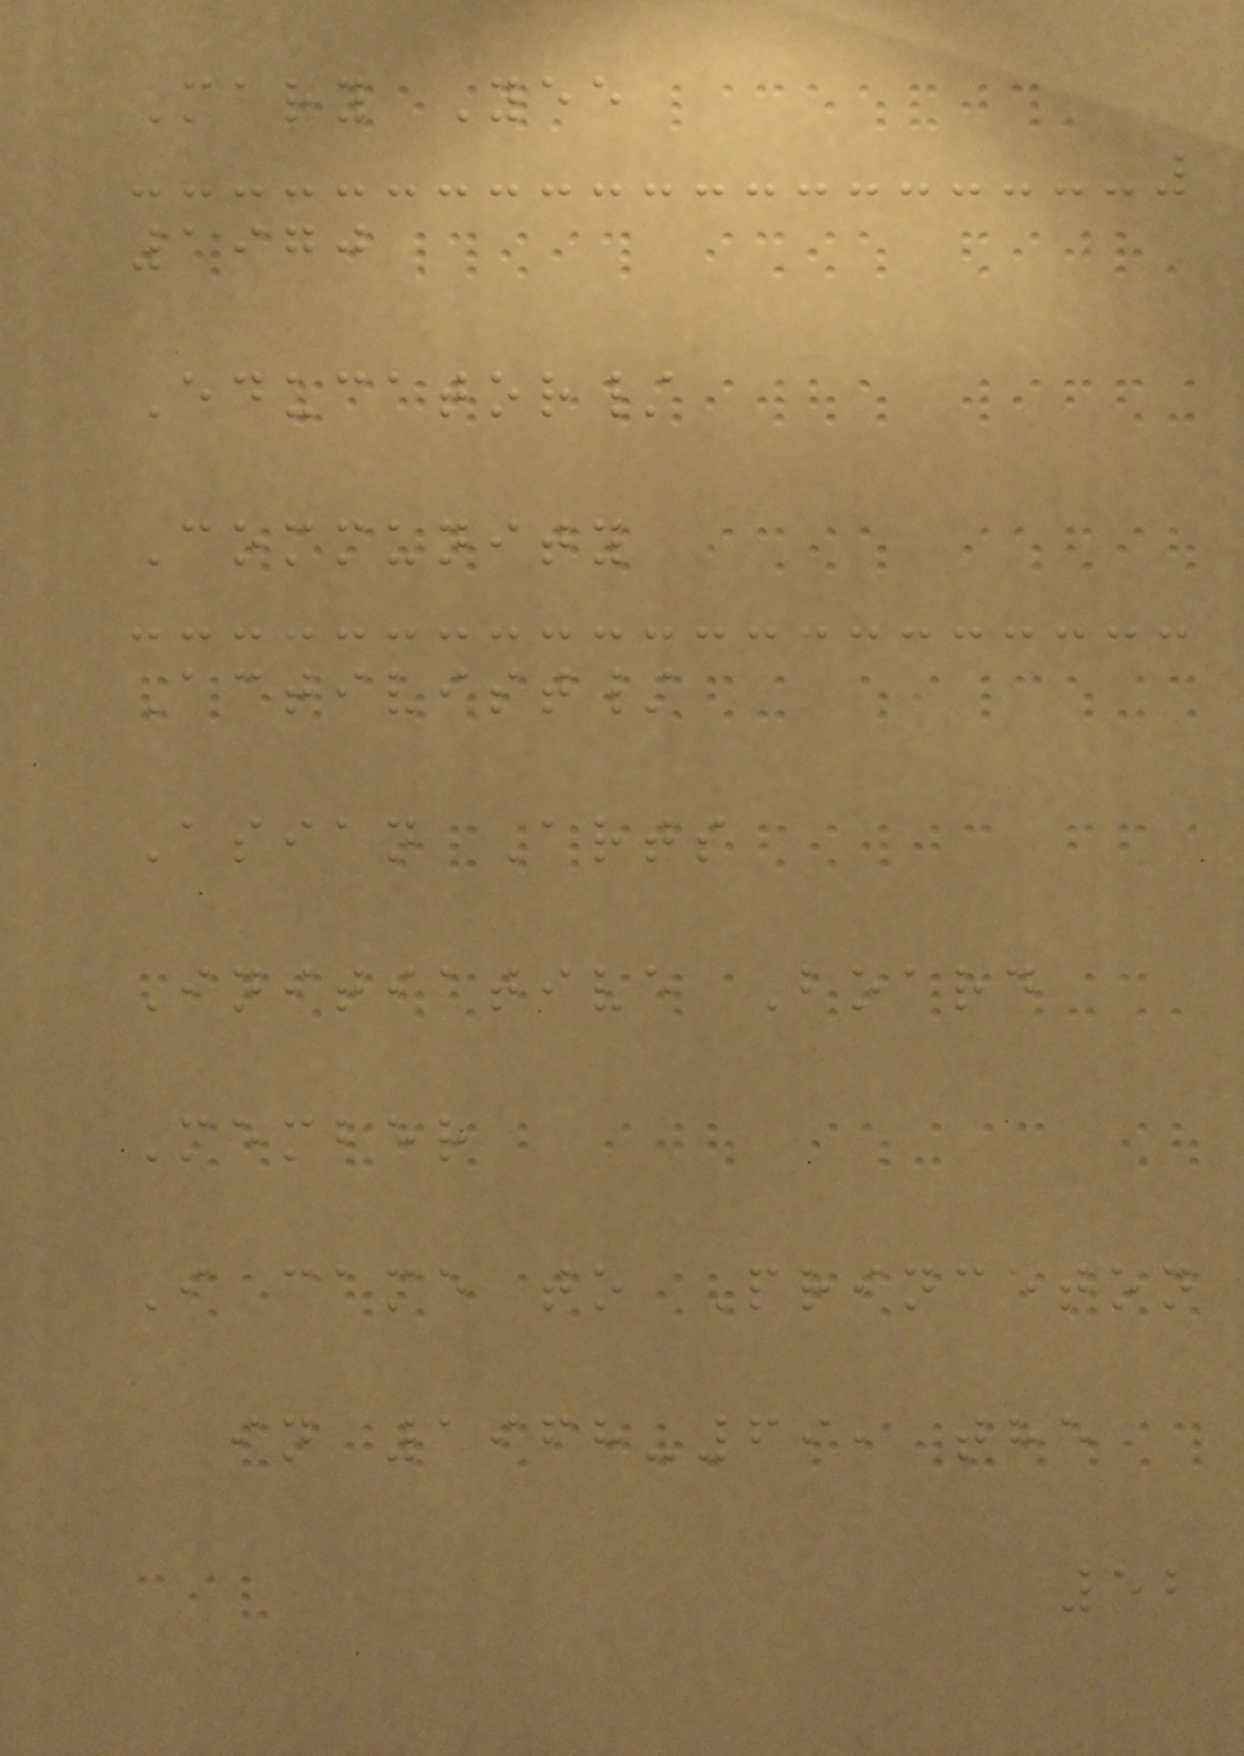Mary Yee
1970
Educator/
Community
Activist/
Asian Arts
Initiative Board
Member
I came to Princeton
in 1968-69, the
52
